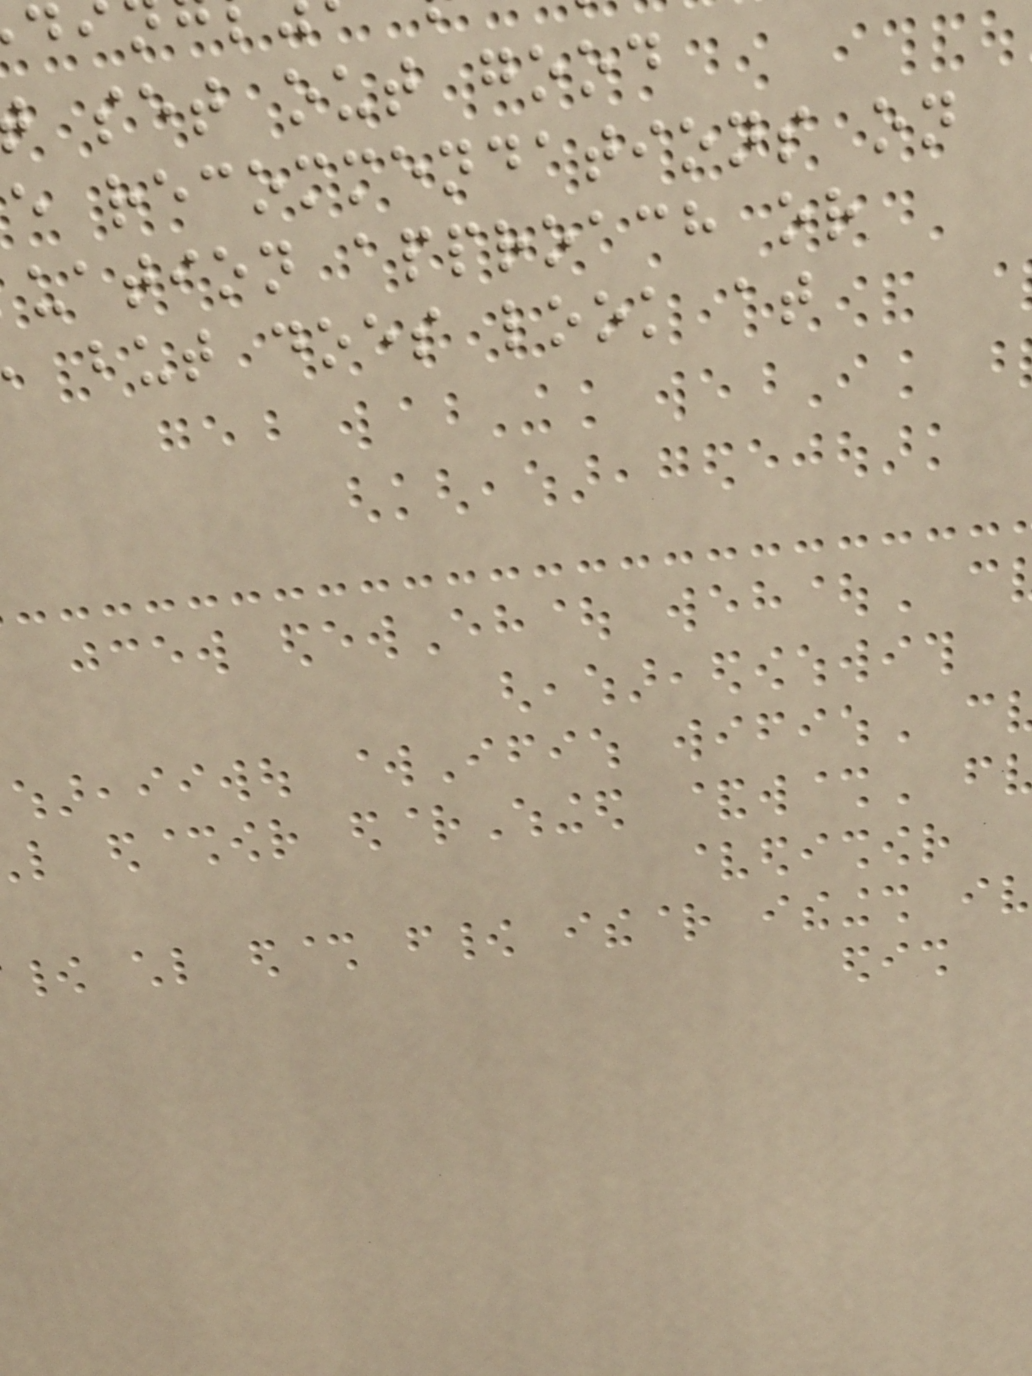set out good
e recommendations on
uation approach or
but does look at
